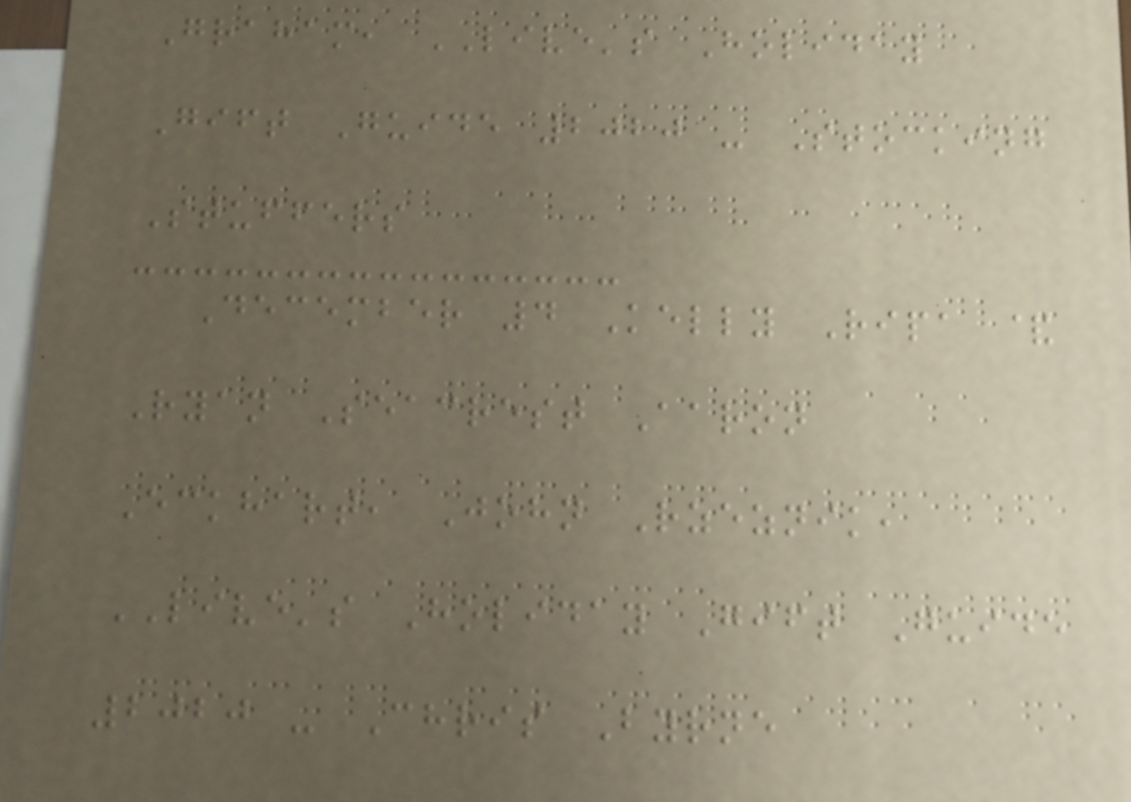Graham, LIVE's Holiday
Gift Guide 2020 - Stocking
Stuffers
December 4 Kelly Ripa &
Ryan Seacrest Aaron
Eckhart, John Rzeznik,
LIVE's Holiday Gift Guide
2020 - Chris Byrne
